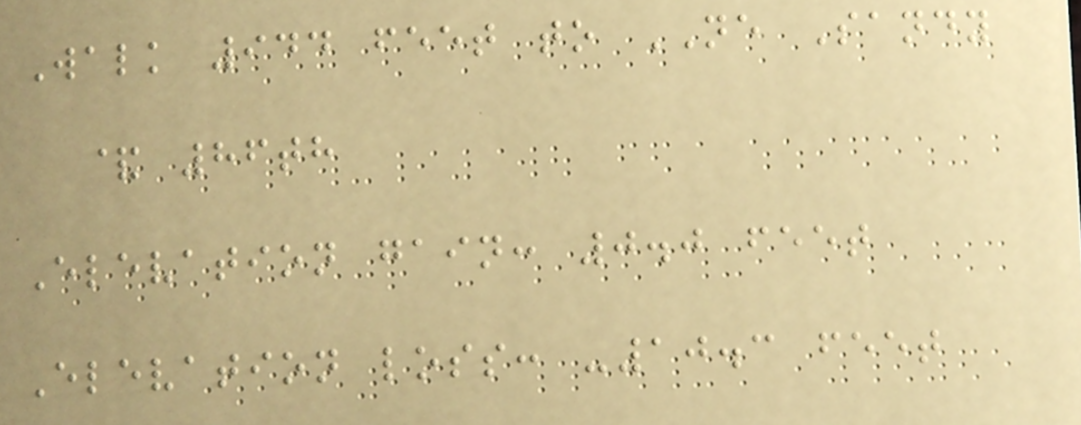Walk 944 feet to NE Sandy
& 86th
Elevation gain: 0.0 feet
Elevation loss: -10.3 feet
